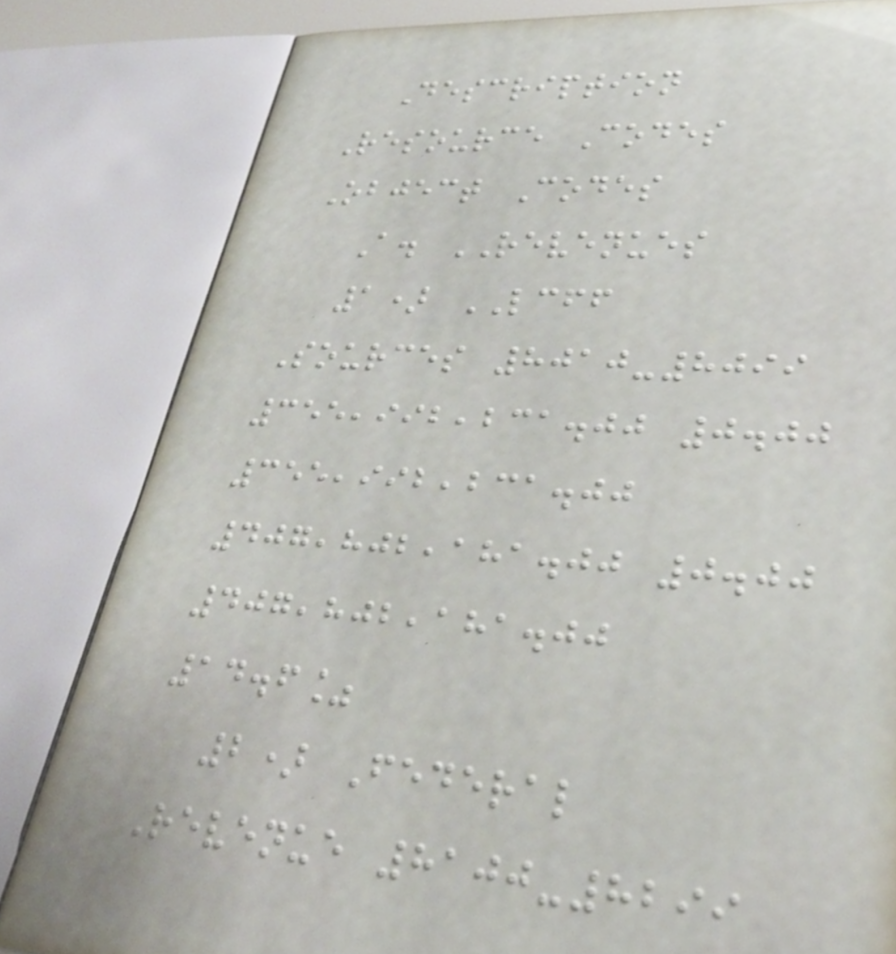Description
Resource Codes
Object Codes
A. REVENUES
1) LCFF
Sources 8010-8099
355,992,231.00 0.00
355,992,231.00
407,802,181.00 0.00
407,802,181.00
14.6%
2) Federal
Revenue 8100-8299
